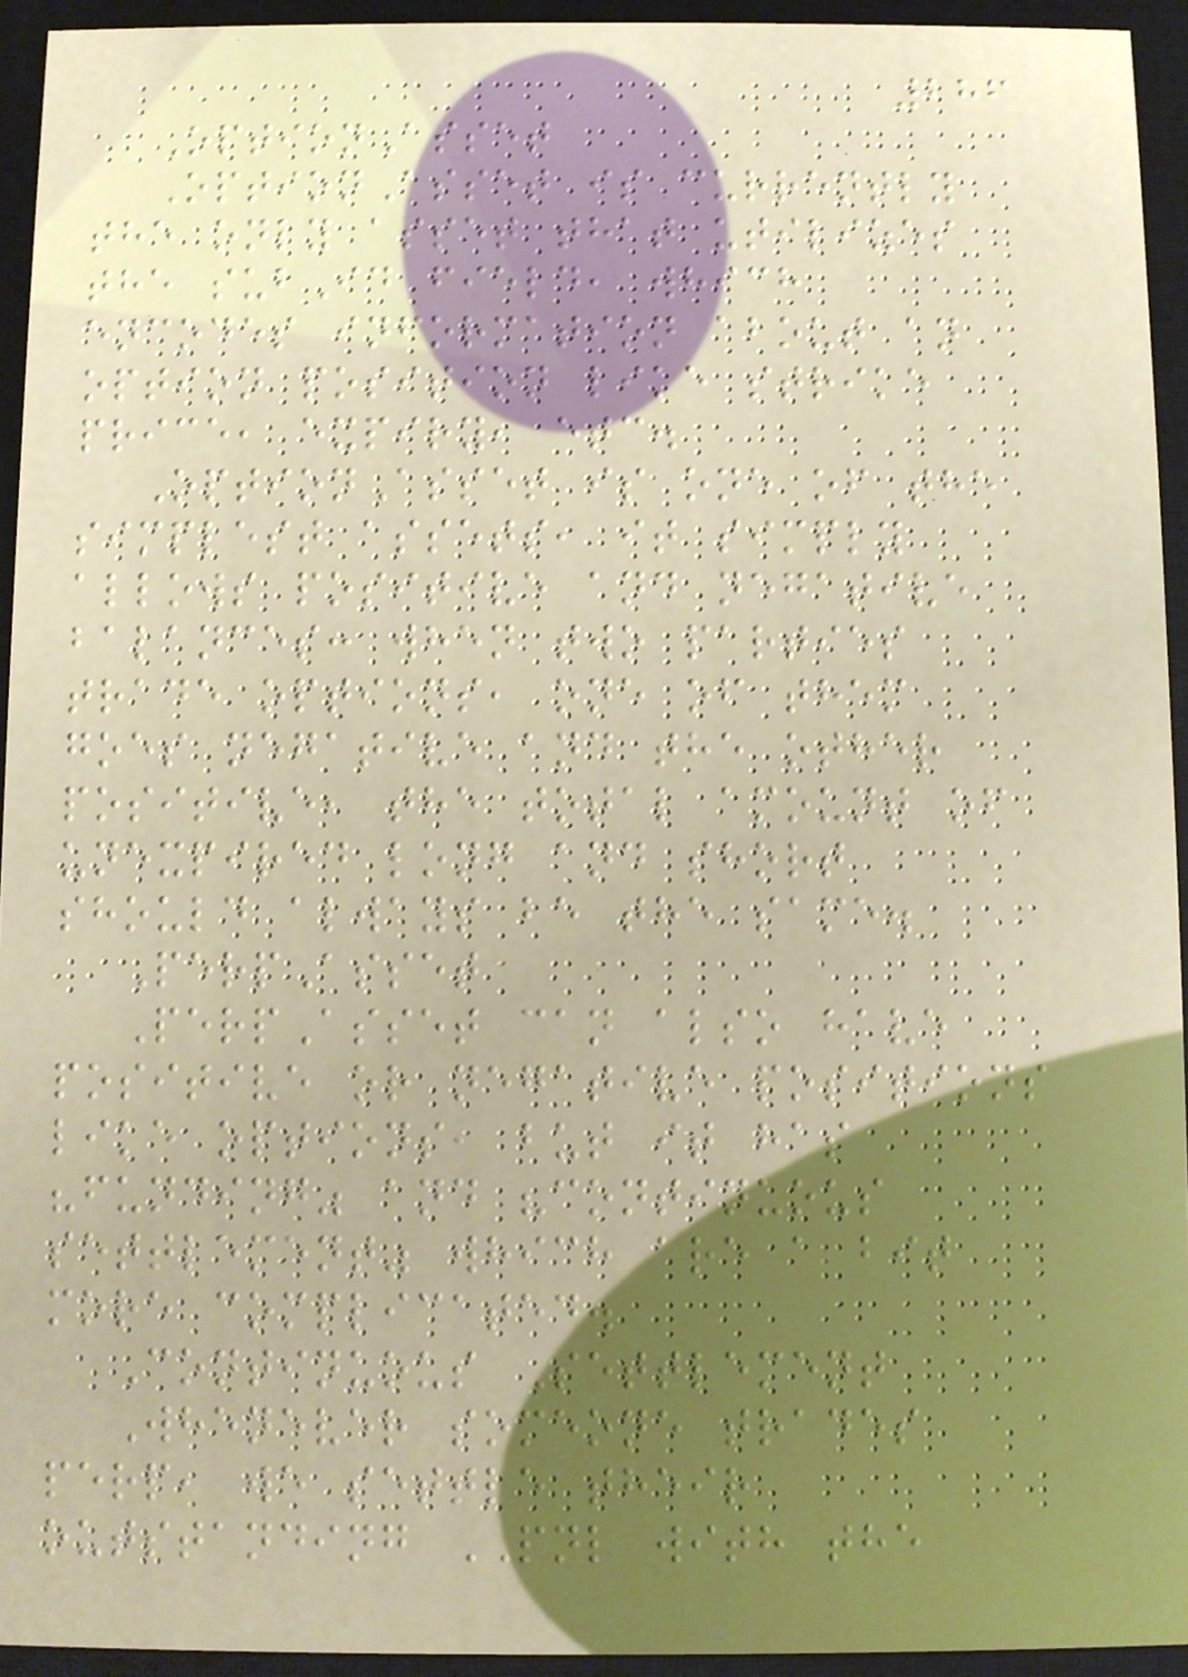286
OptionAsset
OptionAsset is currently
the only asset that utilizes
the subId field, which
encodes information about an
option position like strike
price, expiry, etc.
OptionAsset is one of the
simplest assets, it simply
allows positive and negative
balances: when two parties
trade options, one of them
goes negative and the other
positive, the total amount of
unexpired long and short
should always be the same.
PerpAsset
PerpAsset can also have
positive or negative positions
like options, but it has
"funding" and "continuous
settlement" which are a bit
more complicated.
Continuous Settlement
Whenever someone trades
perp, we settle their
outstanding PNL with the
